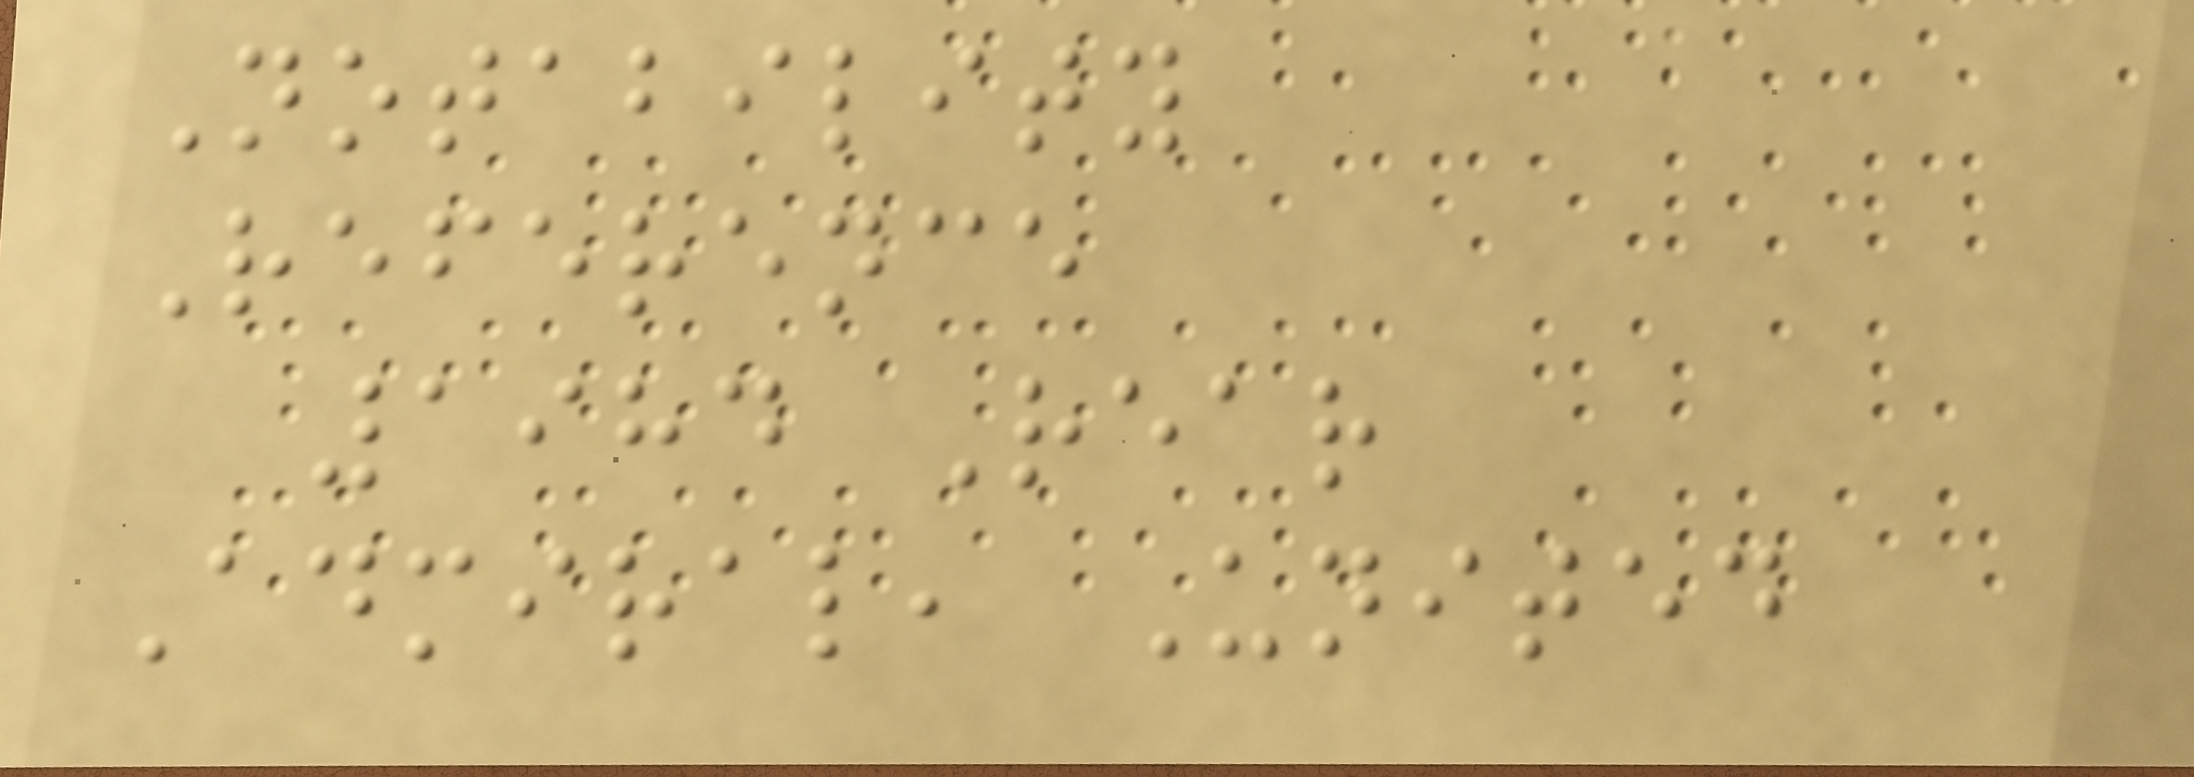Notability
Reference
1984 Rear
Admiral, United
